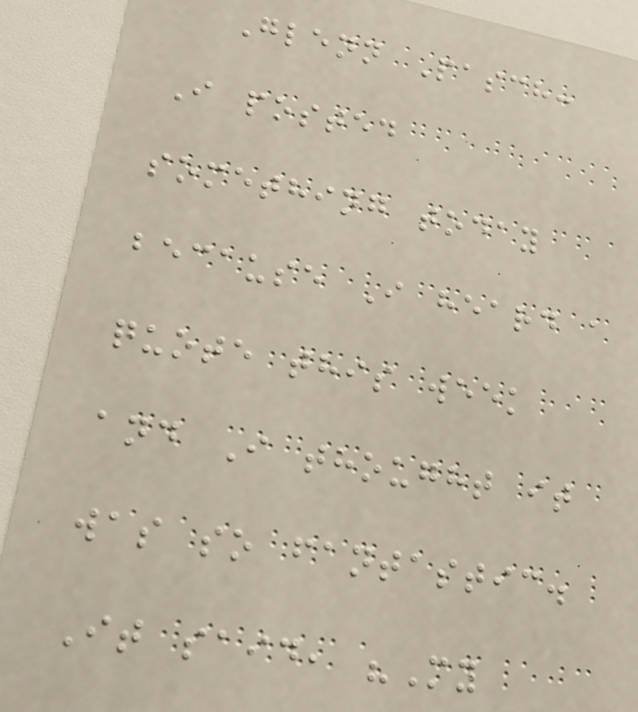Glenn Pasch:
I posted
something today
because I heard a
quote this week
and I thought it
was so fantastic.
It said, "My
